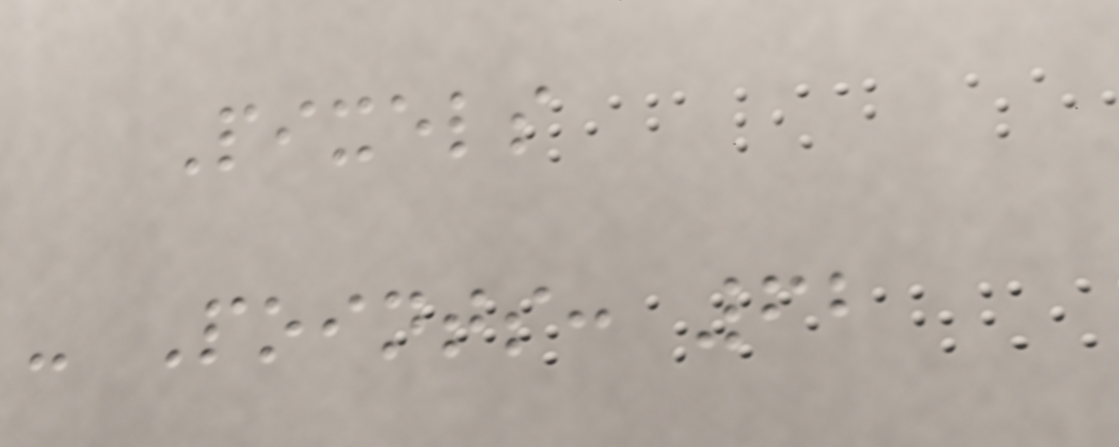Pixels
- Points: 62
